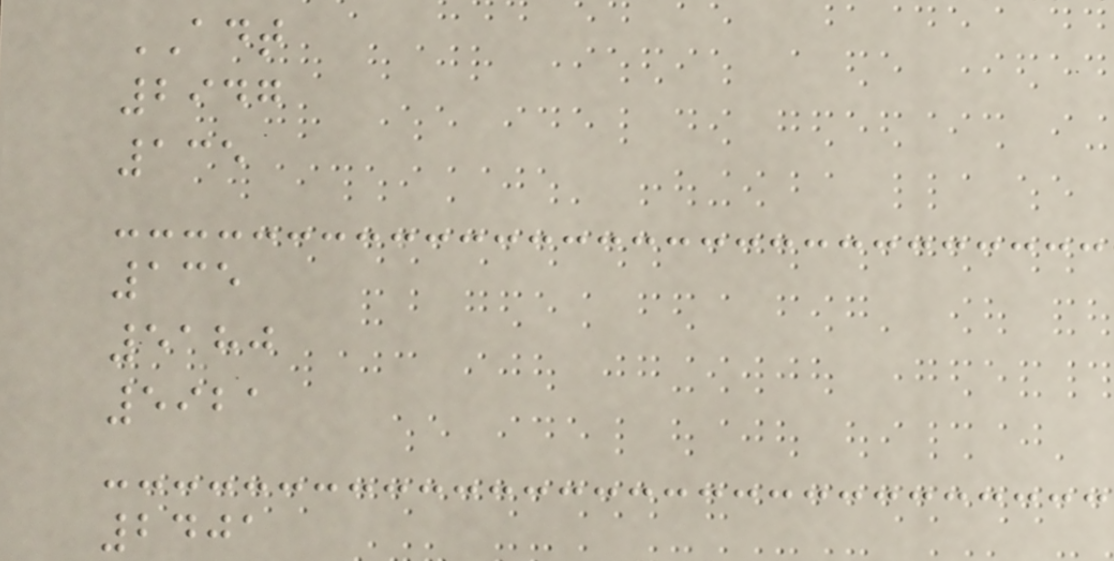ADT
2947
135
135
5180
5921
2401
